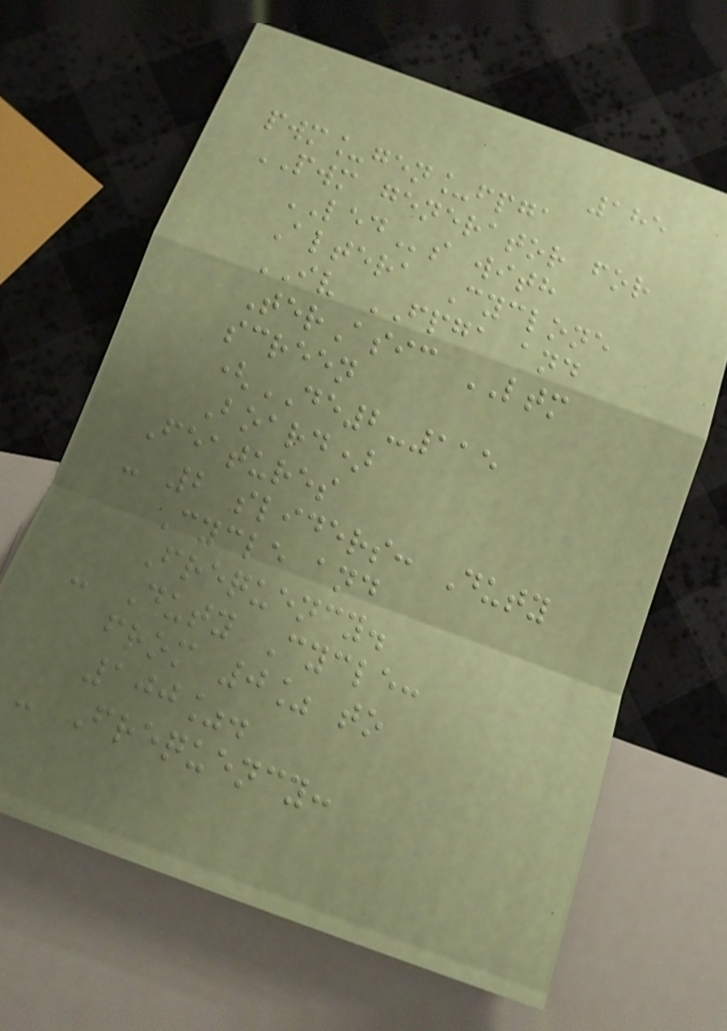185
pwm_gen_fpga
PWM generator for
LEDs with
Altera Cyclone
IV FPGA and
TerAsic LTM
screen
(DE2-115
Board)
Features
- 2 sliders: Duty
Cycle and
Frequency.
- Duty Cycle:
from 0% to
100%.
- Frequency:
